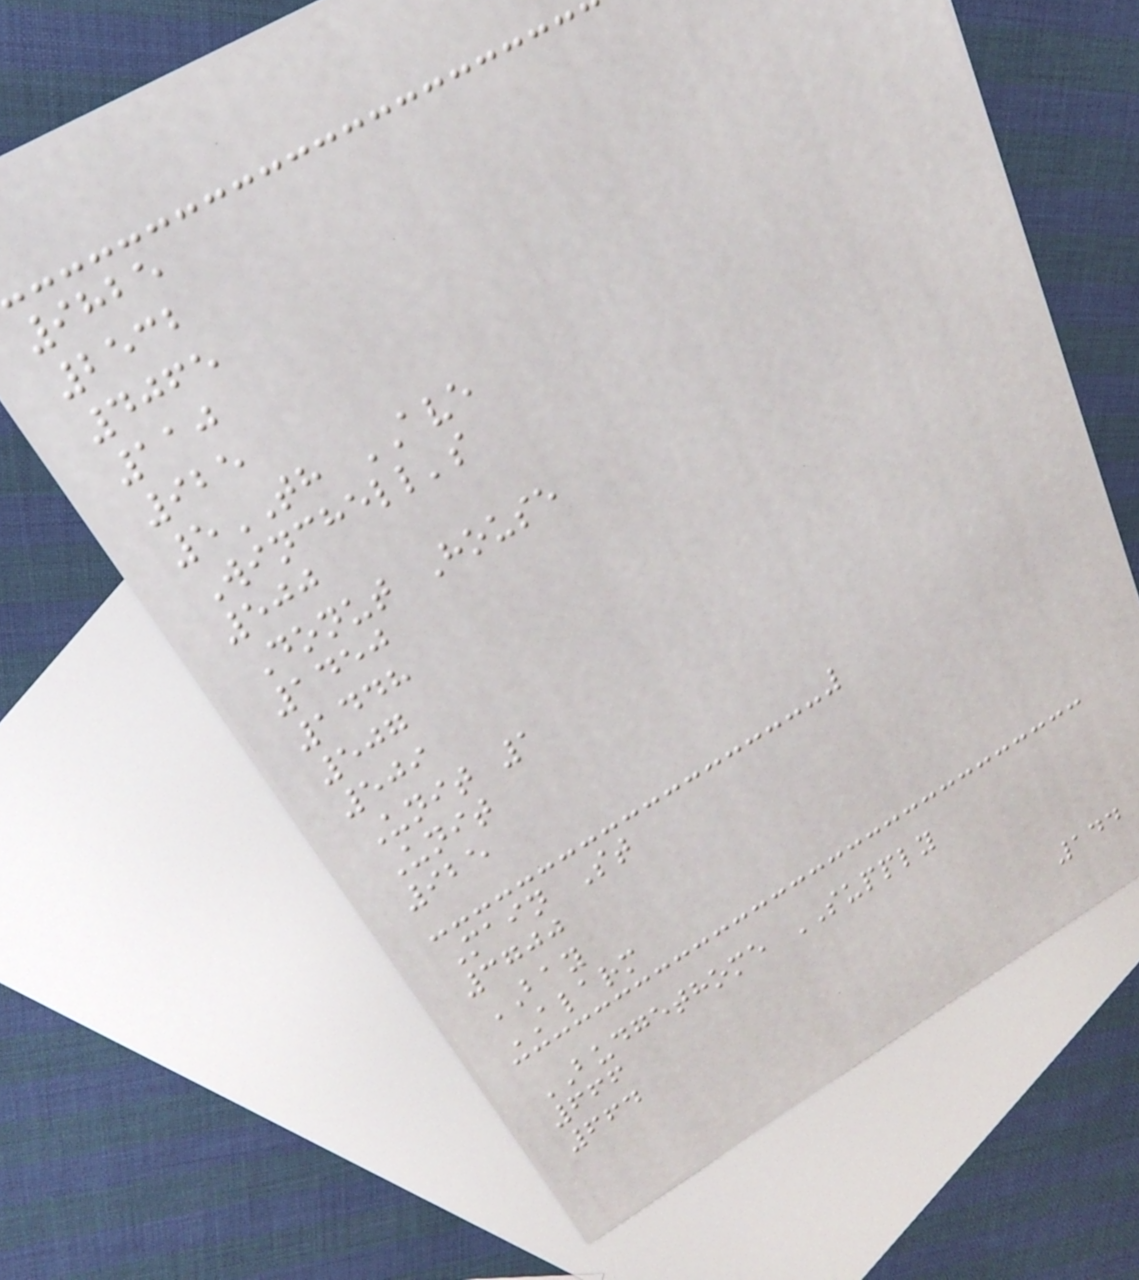9825
2532
4065
110
925
5TH AVE
Winchell's
500
Donut House
1450
1448
507
509
Unit 1
Unit
925
Main St
3700
BAY
ALARM
BUDGETHOME SUPPLY
666
664
144
